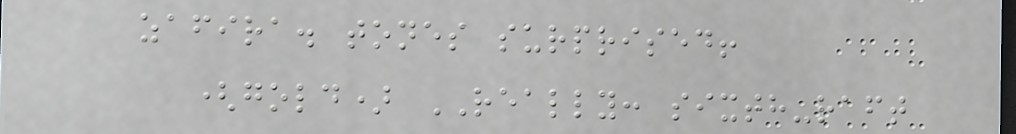zafira. tones surprised!
(gold) REALLY: sixth-raft
